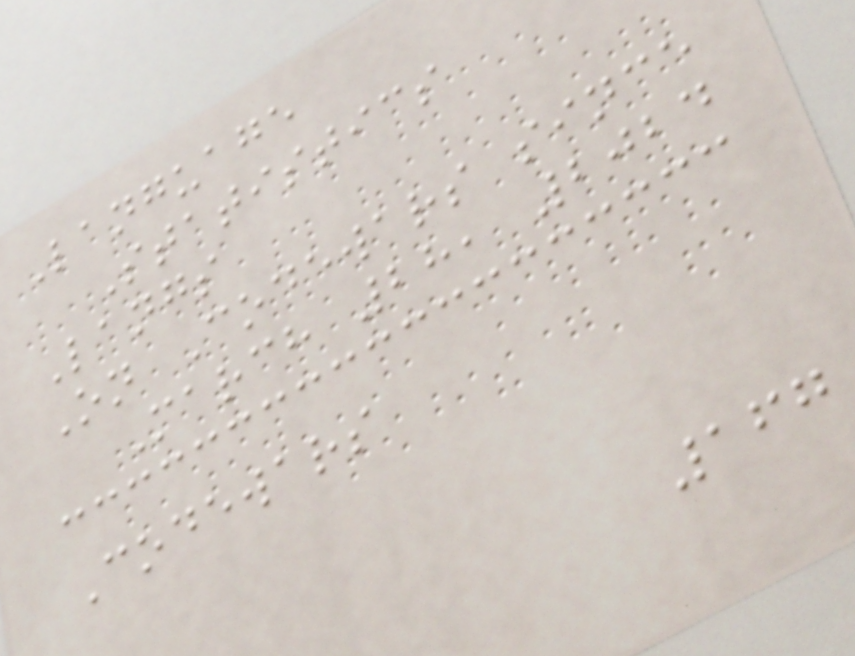Language
Statistics
Langs
On Codewars since
March 28, 2024
Codewars
167
